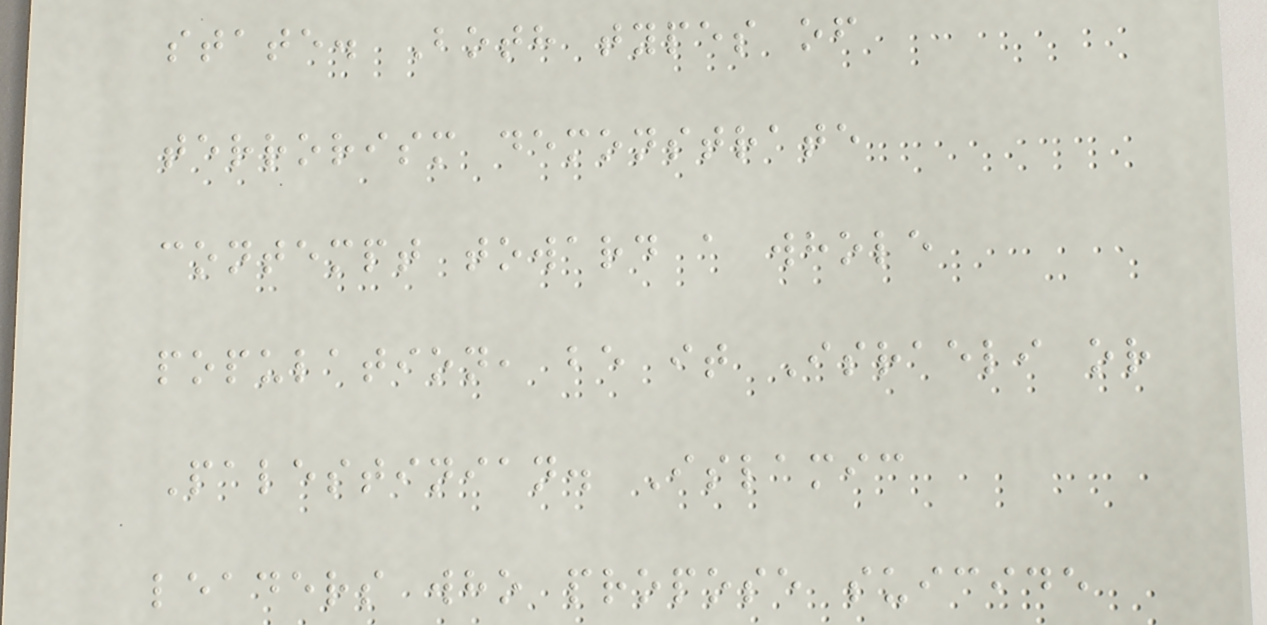state. Both types of
terrorism demonstrate
contempt toward a whole
population, be it Israeli or
Palestinian. Islamic
leaders who propose suicide
